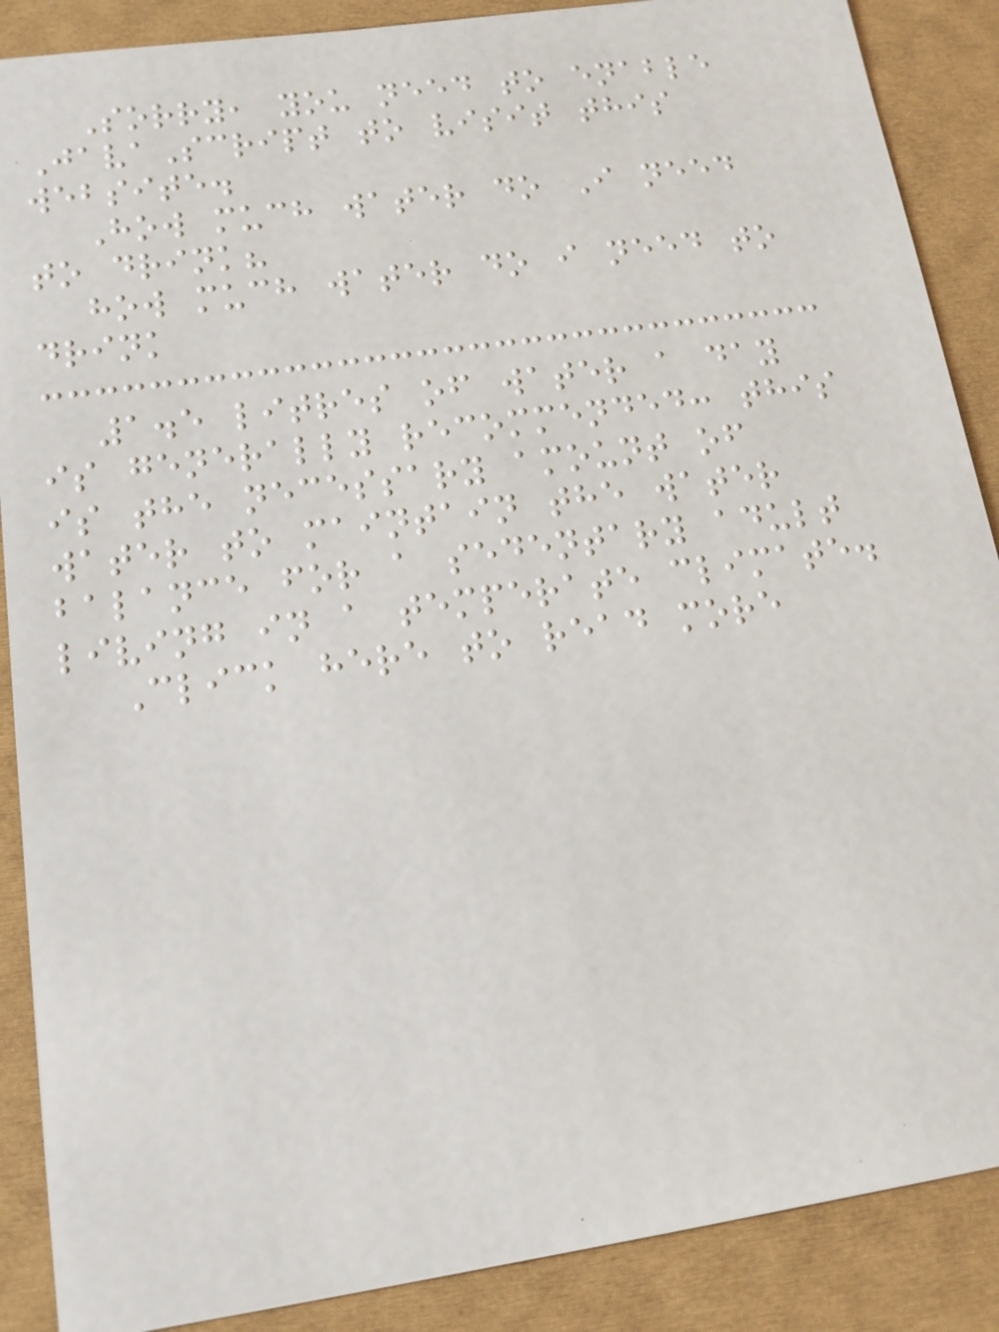Sorry, you need to enable
JavaScript to visit this
website.
How much water do I need
to drink?
how much water do i need to
drink
1.5 litres of water a day
is generally recommended: this
is the necessary amount of
water to maintain the water
balance for a sedentary adult
living in a temperate climate.
Click here to read more
